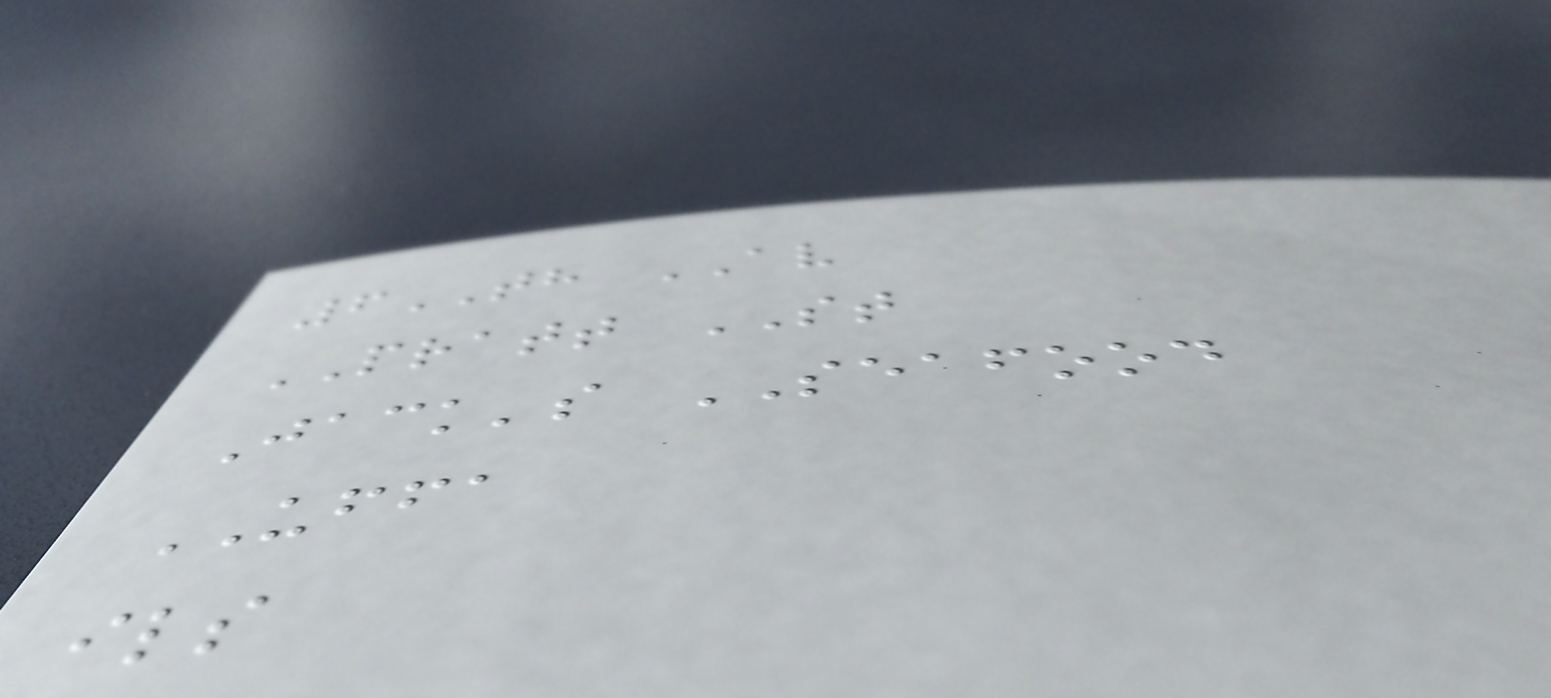6TH AV
PRATT ST
Jack's SEAFOOD
UFFA
ils
